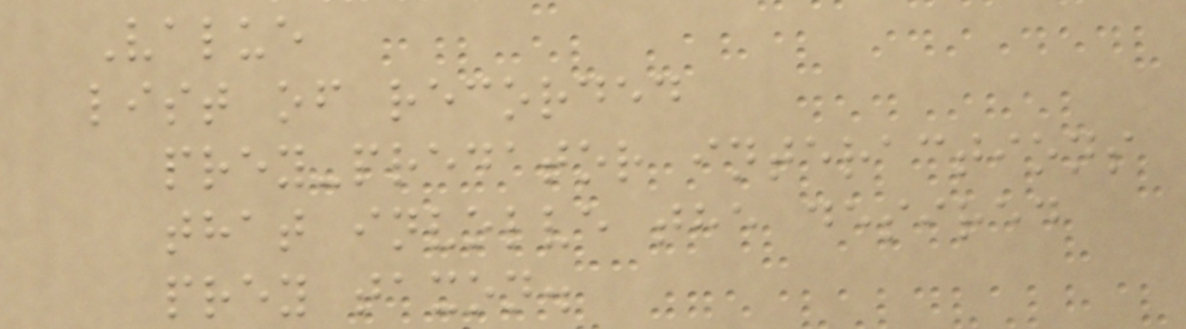Value
list of recorded
prey-predator interactions
that involve the desired
prey taxon.
